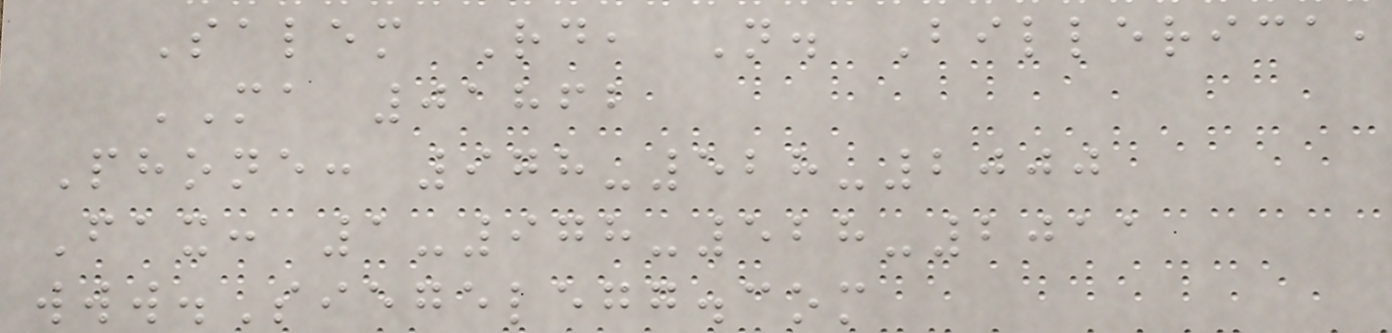Salem Rd, N. Billerica,
MA 01862
Phone: 978-528-2000
Fax: 1-978-528-2011
www.Siegelegg.com
